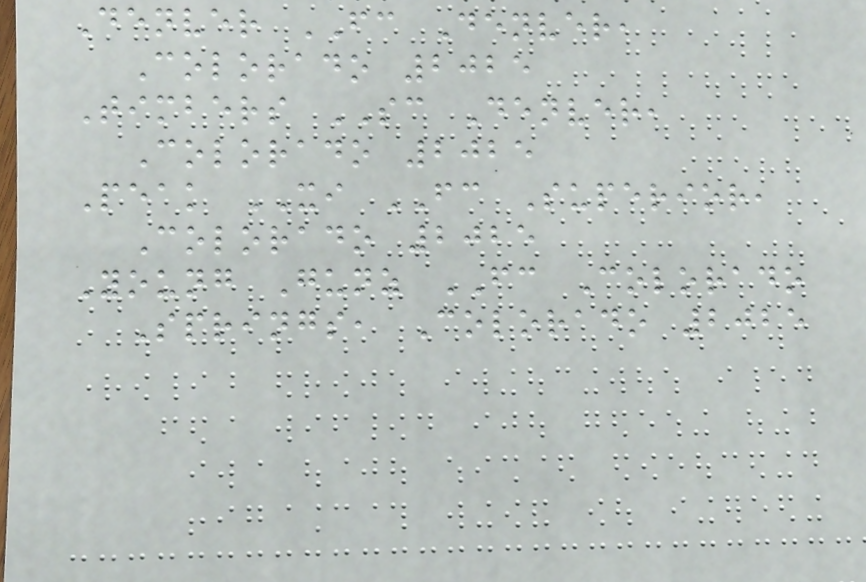Denver FC Denver,
Colorado 2025
Timbers SC Denver,
Colorado 2025
Peak XI FC Superior,
Colorado 2025
Young Gunz FC Colorado
Springs, Colorado 2025
